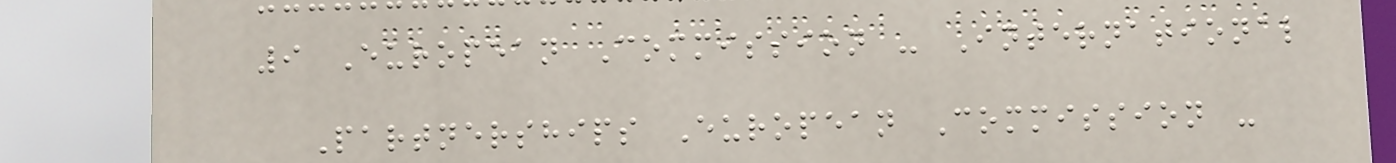9 European Commission - International
Partnerships European Commission -
